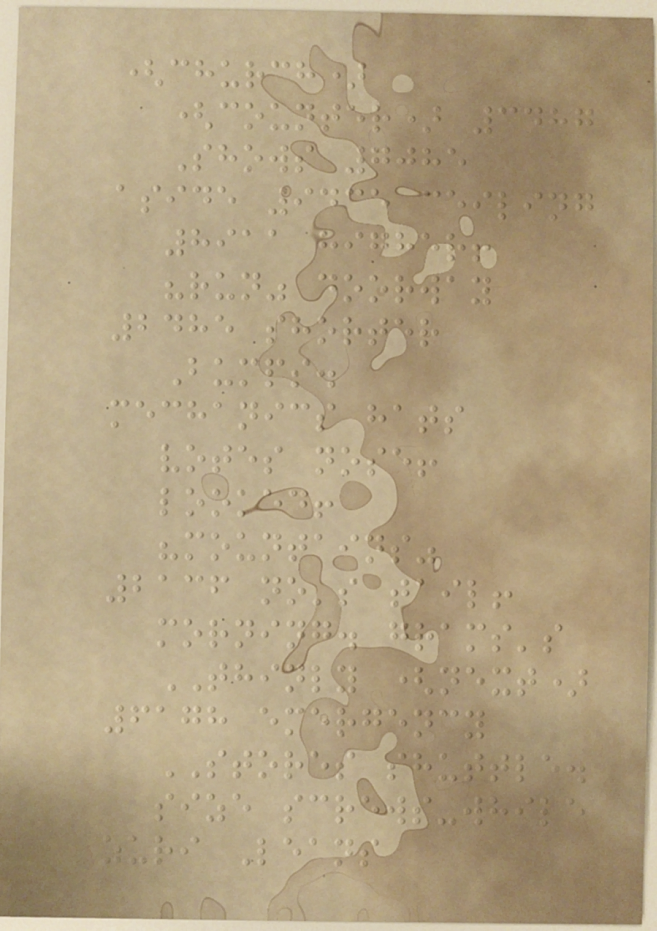(church)
(counter) 3487
Shows 7085
aside 9435 ceiling
8911 higher!
"run" doorway
2485 shorter
Bumps.
mechanics hats
votes nose!
looked!
"mountains"
2136 no's tail!
morning. grams's
THINLY (next)
6178 emergency
STORES shuttle.
size screws-while
zuri Leans
